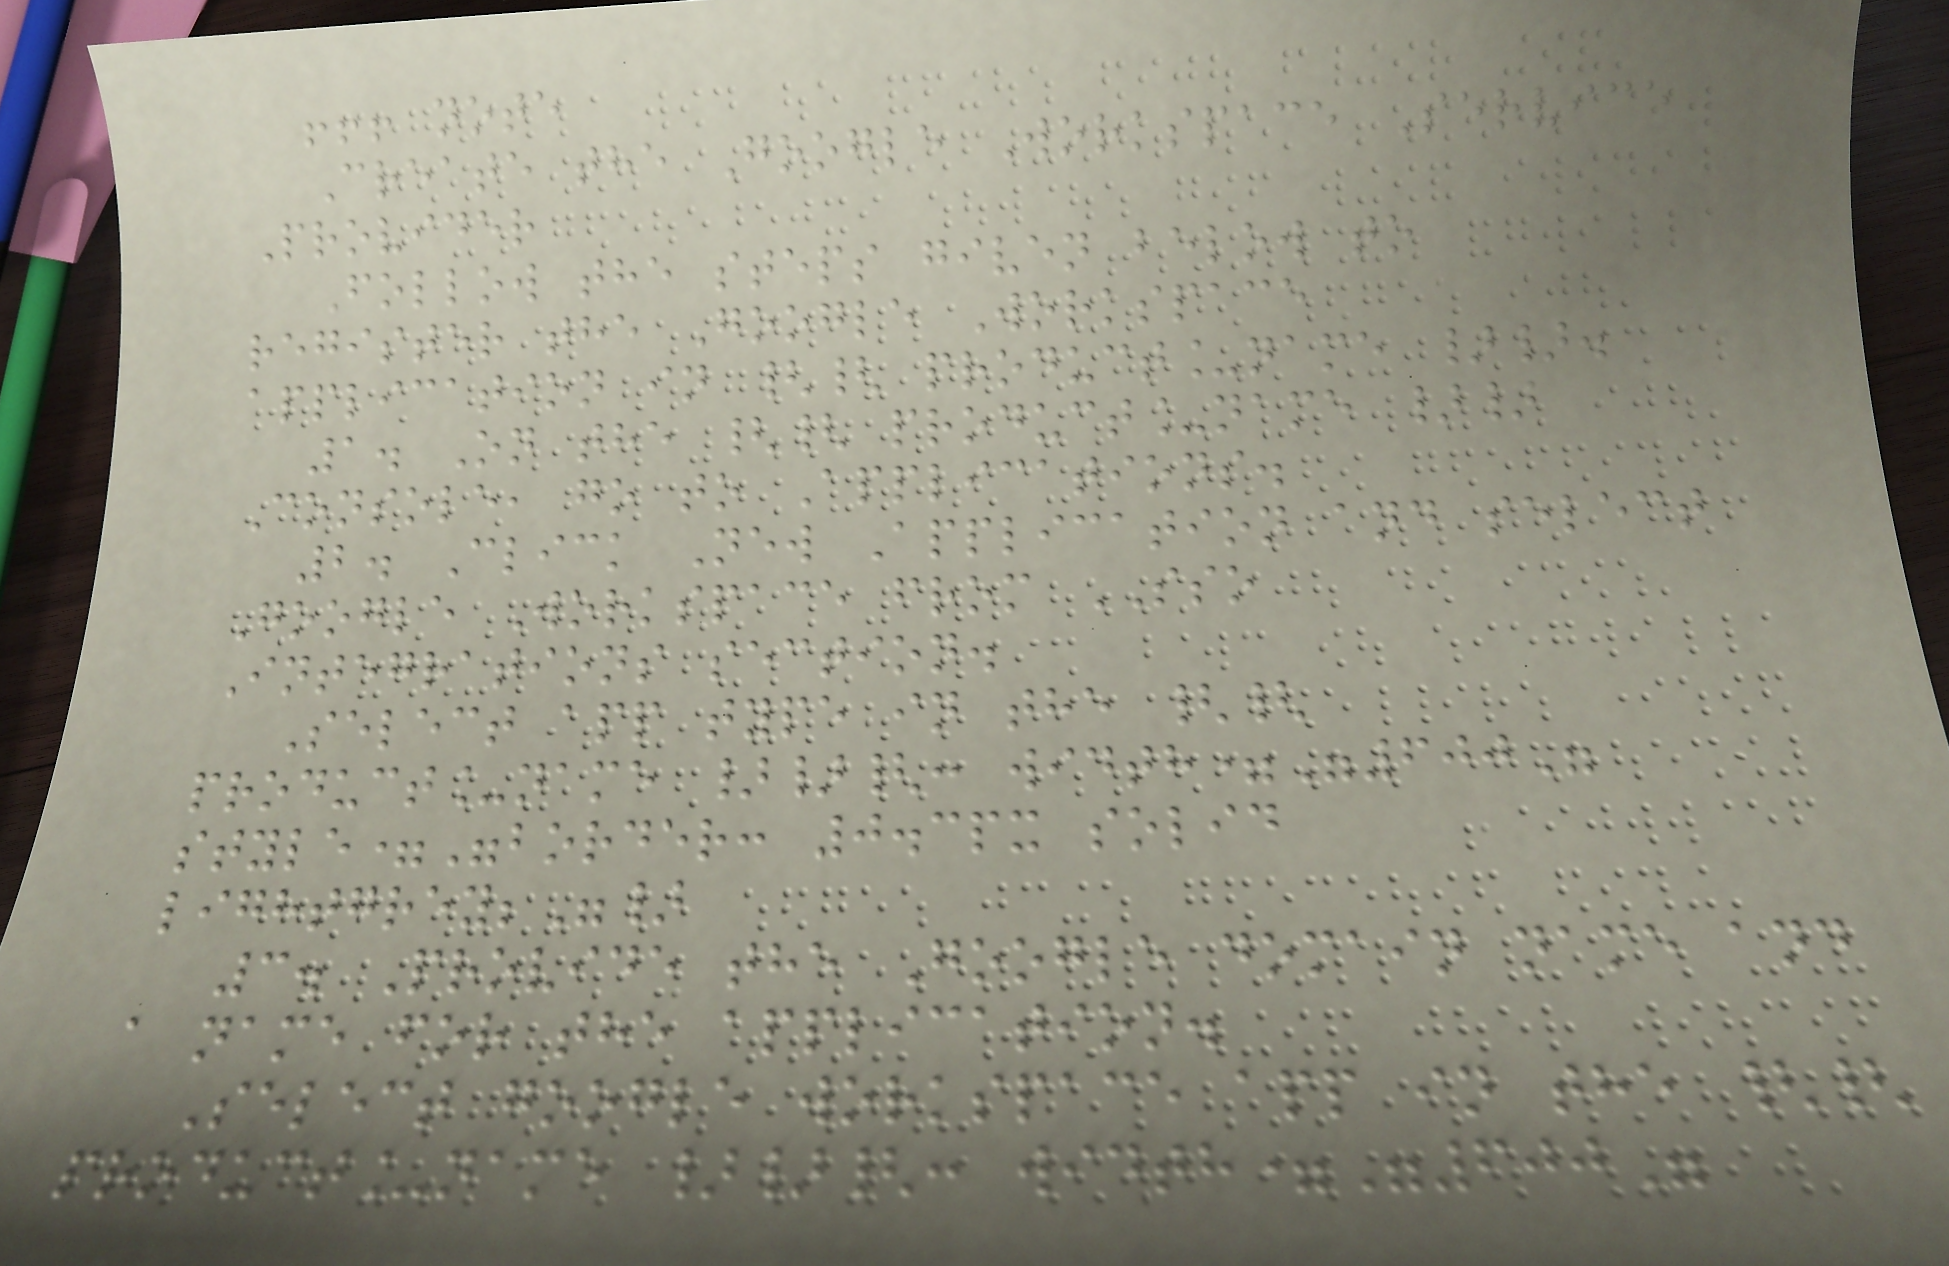!!! note
Create the Google Workspace Service
Provider
Follow the steps given below to
register the Google Workspace
application in {{ product_name }}.
1. On the {{ product_name }}
Console, go to Applications.
2. Click New Application and select
Google Workspace from SSO
Integrations section.
Select app type in the {{
product_name }}{: width="600"
style="border: 0.3px solid
lightgrey;"}
3. Provide the Google domain name and
a name for the application.
Select google workspace app in the {{
product_name }}{: width="600"
